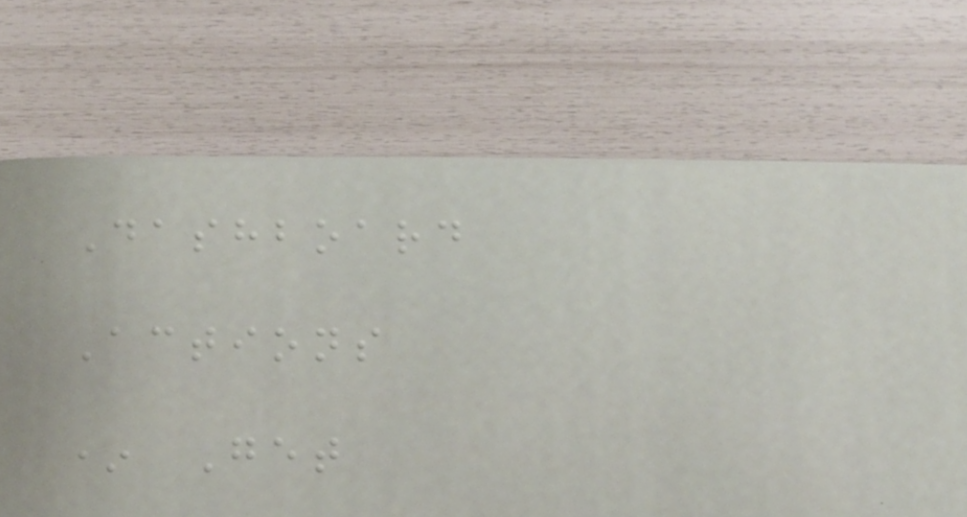Dashboard
Actions
* Get
